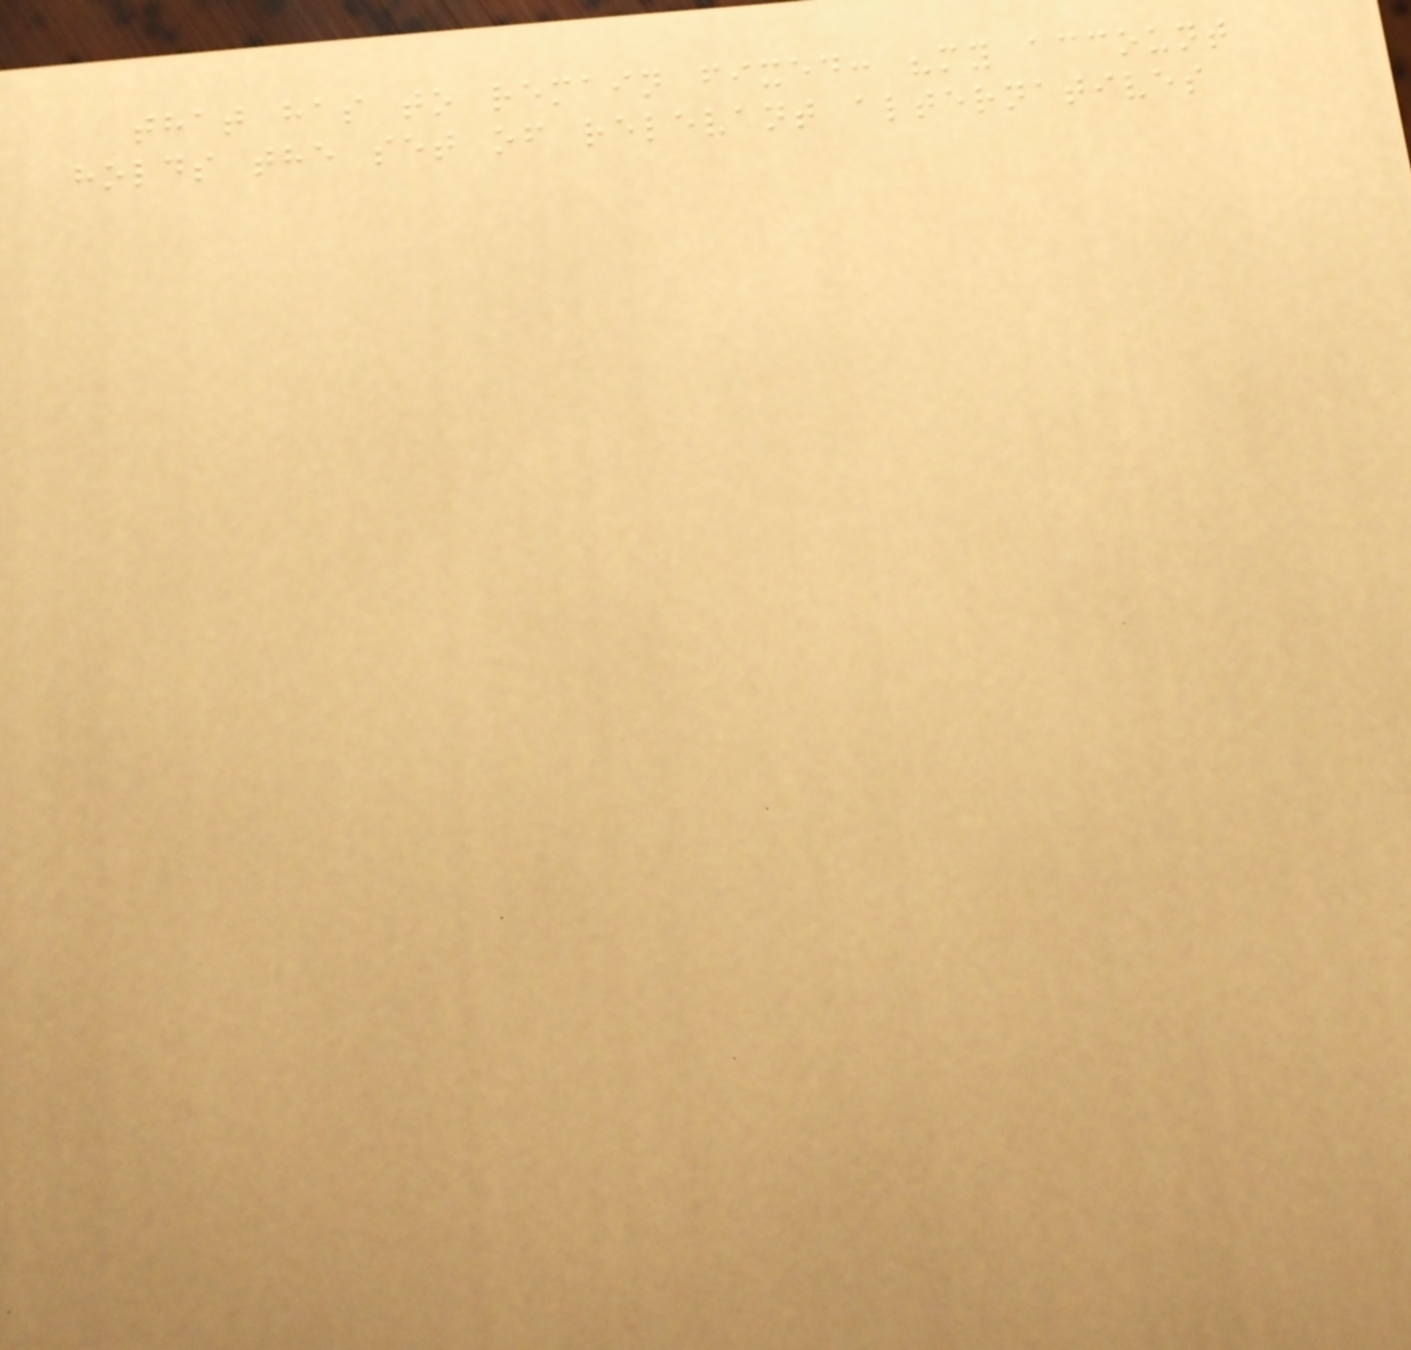that has to remain fixed: "my account
holds the set of relevant alternatives
